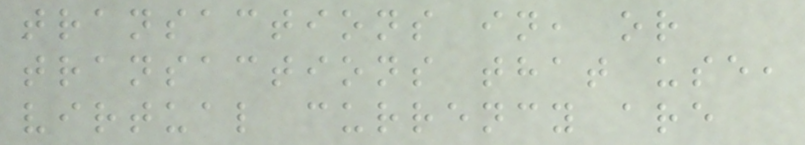transactions in, or
transactions that use,
virtual currency are
